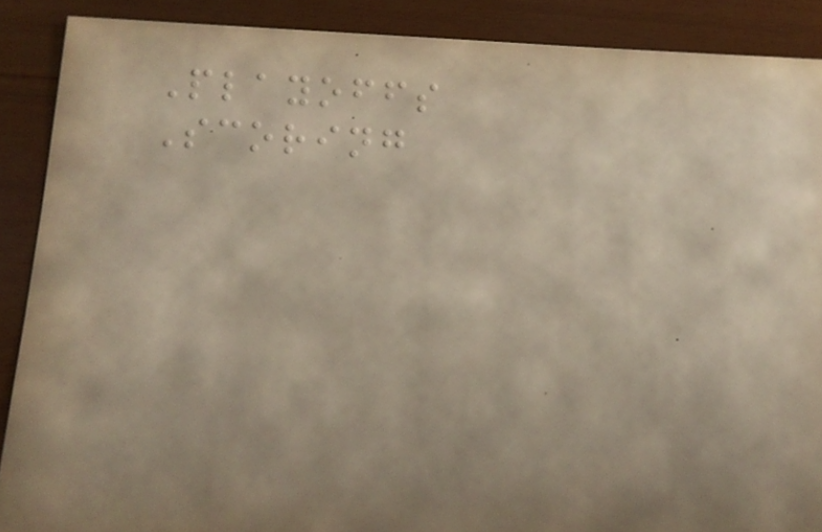Playoffs
Scoring
